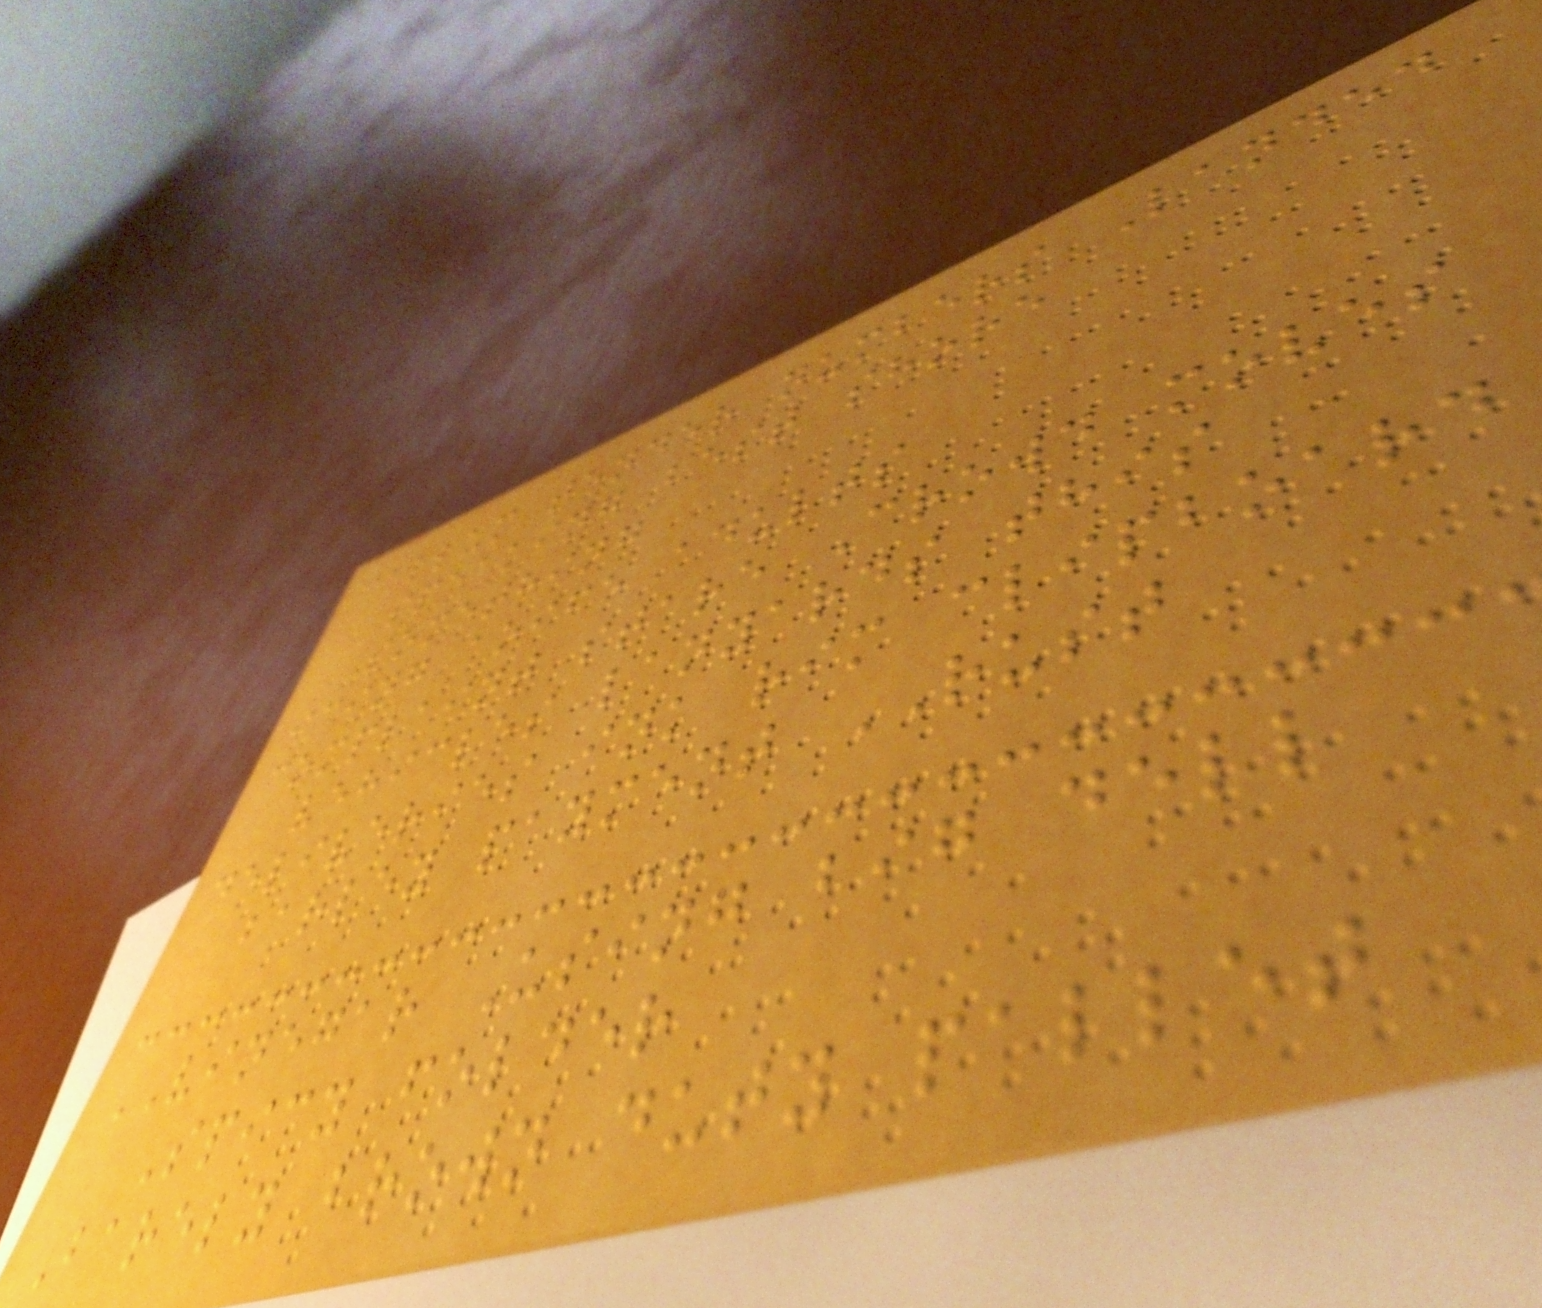callum tender numbers Landed
speaking best shore
something
icing aoife adults
complaint stare Crowd moves
vehicles lanyards this
deliveries ink rim clipboard
barley payment RUST
VINEGAR Using big dell
Spicy folder
Barely brown duty pallet
